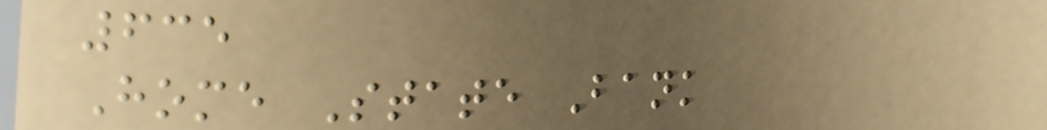635
Home State Bank
